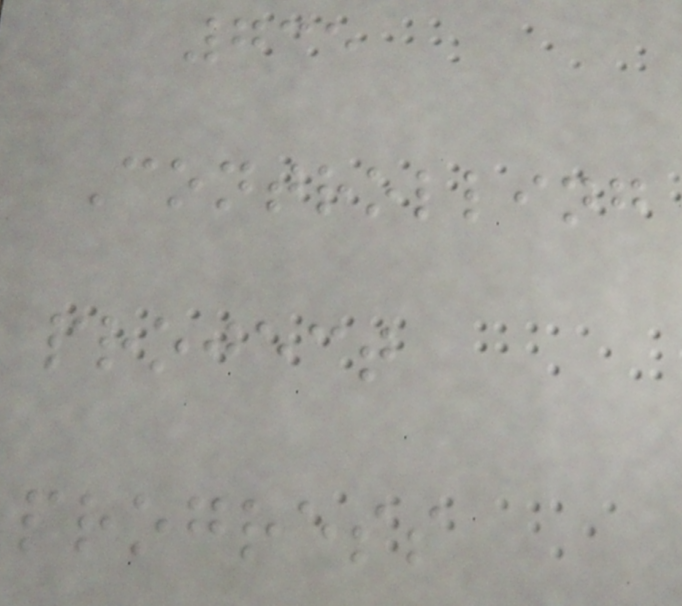735
Controlling
project
progress
